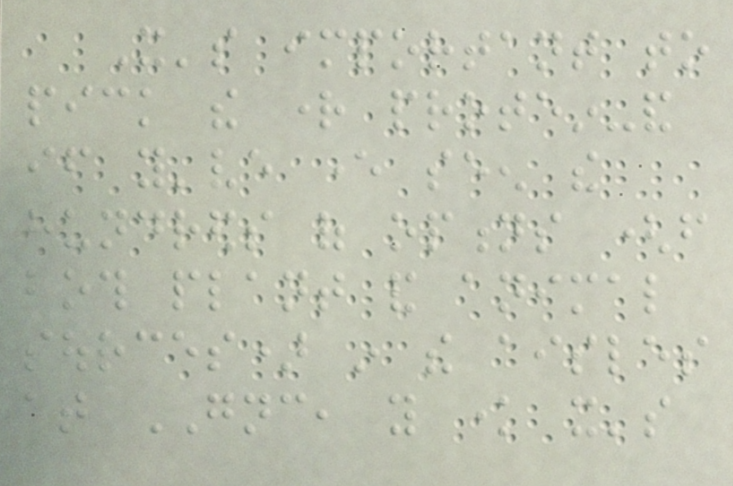It's important to
pick the right protein-and
if you've ever seen the
hundreds of options (from
both plant and animal
sources) in the aisles
at GNC, you know it's
